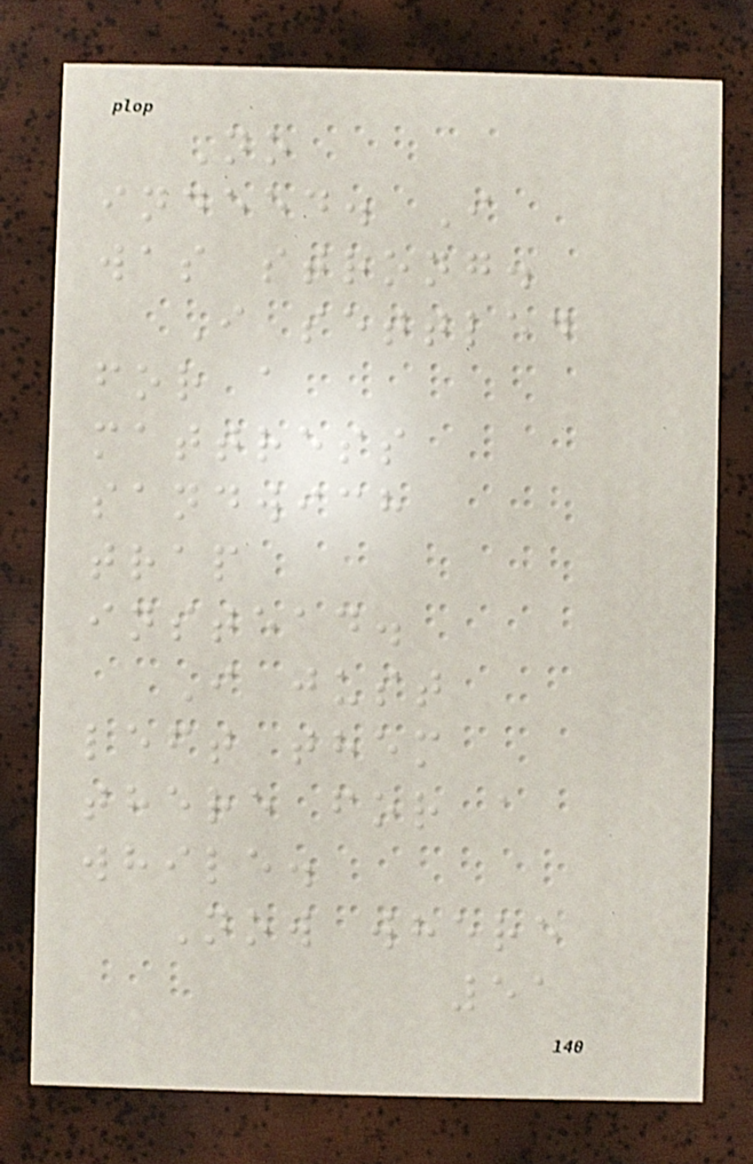No
indeed. I
was strong.
I settled
for a
mattress
sandwich
trap
instead.
I just
left them
there for a
while.
Now where
51
